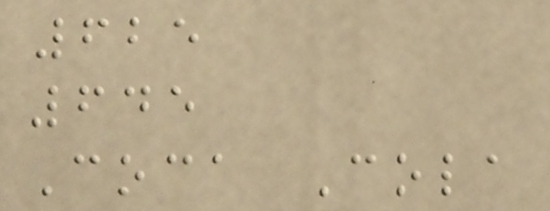625
645
Coca Cola
